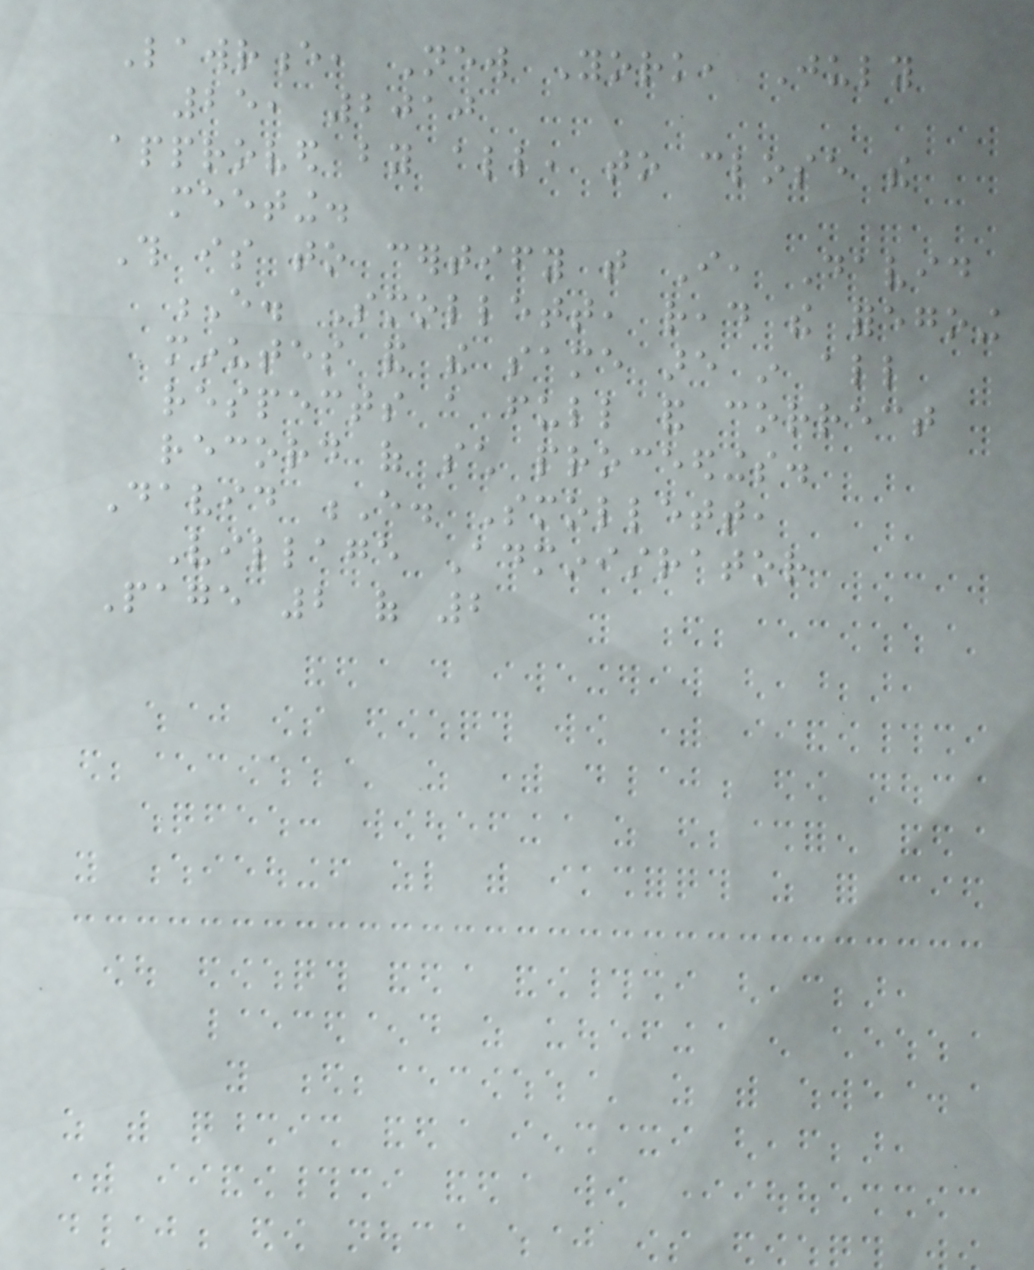Lawrence, New York, July
25, 2010
approved by all, to close the
meeting.
This is to certify that I, David
E. Smollett, read the foregoing
minutes and the same are in all
respects a full and correct
record of such proceedings.
David E. Smollett,
Village Administrator
Page 2 of 2
